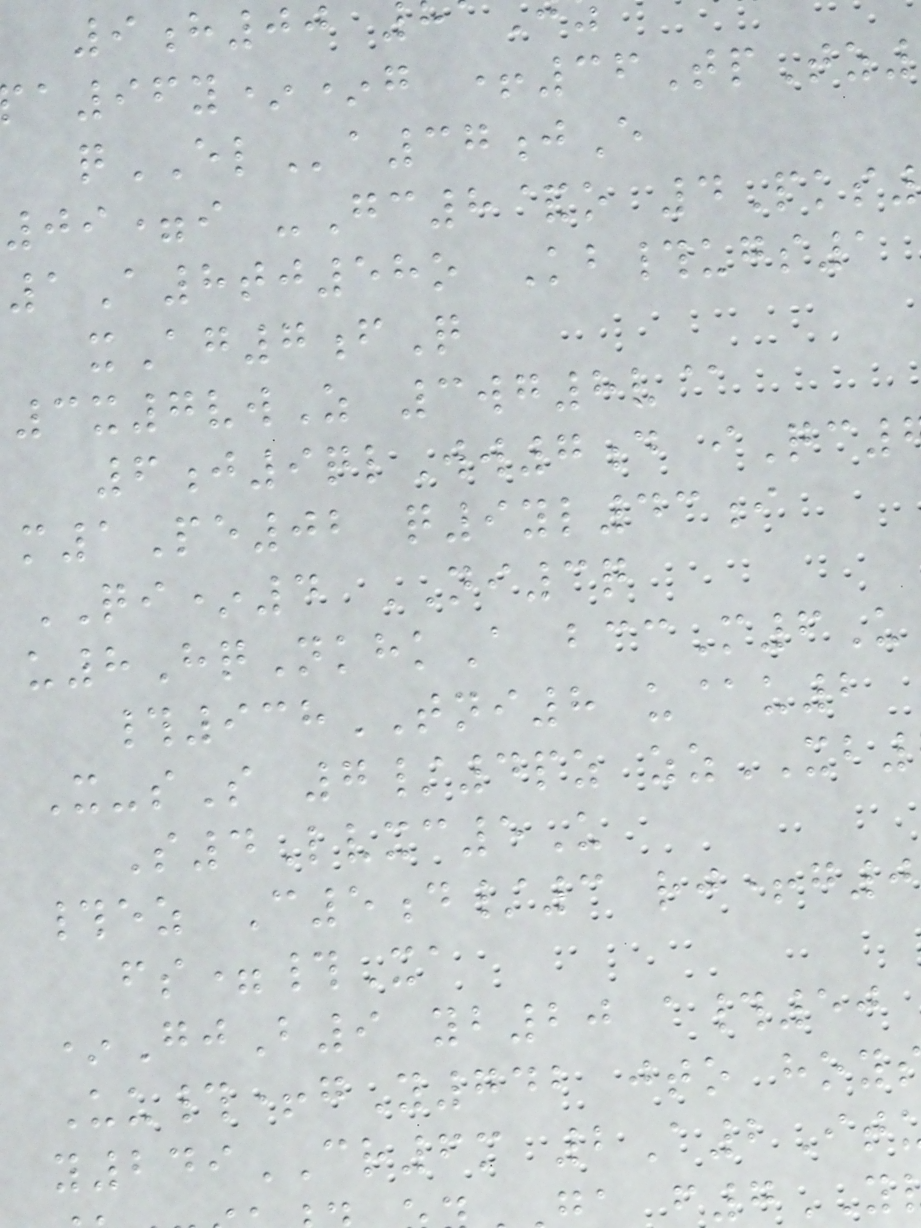9h00
a96y**g +36TpTz
qELa37jE
09=i -Gc8&o 4Pks
1A8tj58o Kb#ugs1
xAg7fQ
3x7vwZ 3wg8v@
6j9qlWw7d iQc
m1Pe02 q9yl43i
QI*4 NI3q
u8HqNkhkA bccM6U
#938TNI8 u@u2
X-sS 7/4pz zzXB
S4Lvxc5U
#ez C5d/3 rj+g0
fs=#Xa
*GjB9 yb20 a#50
Uu#+gY742 jto hoy
y249CR6m 2A2It
